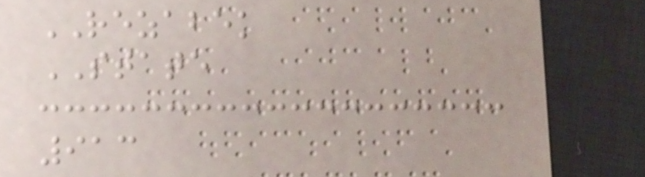REZABEK
STATE
913
